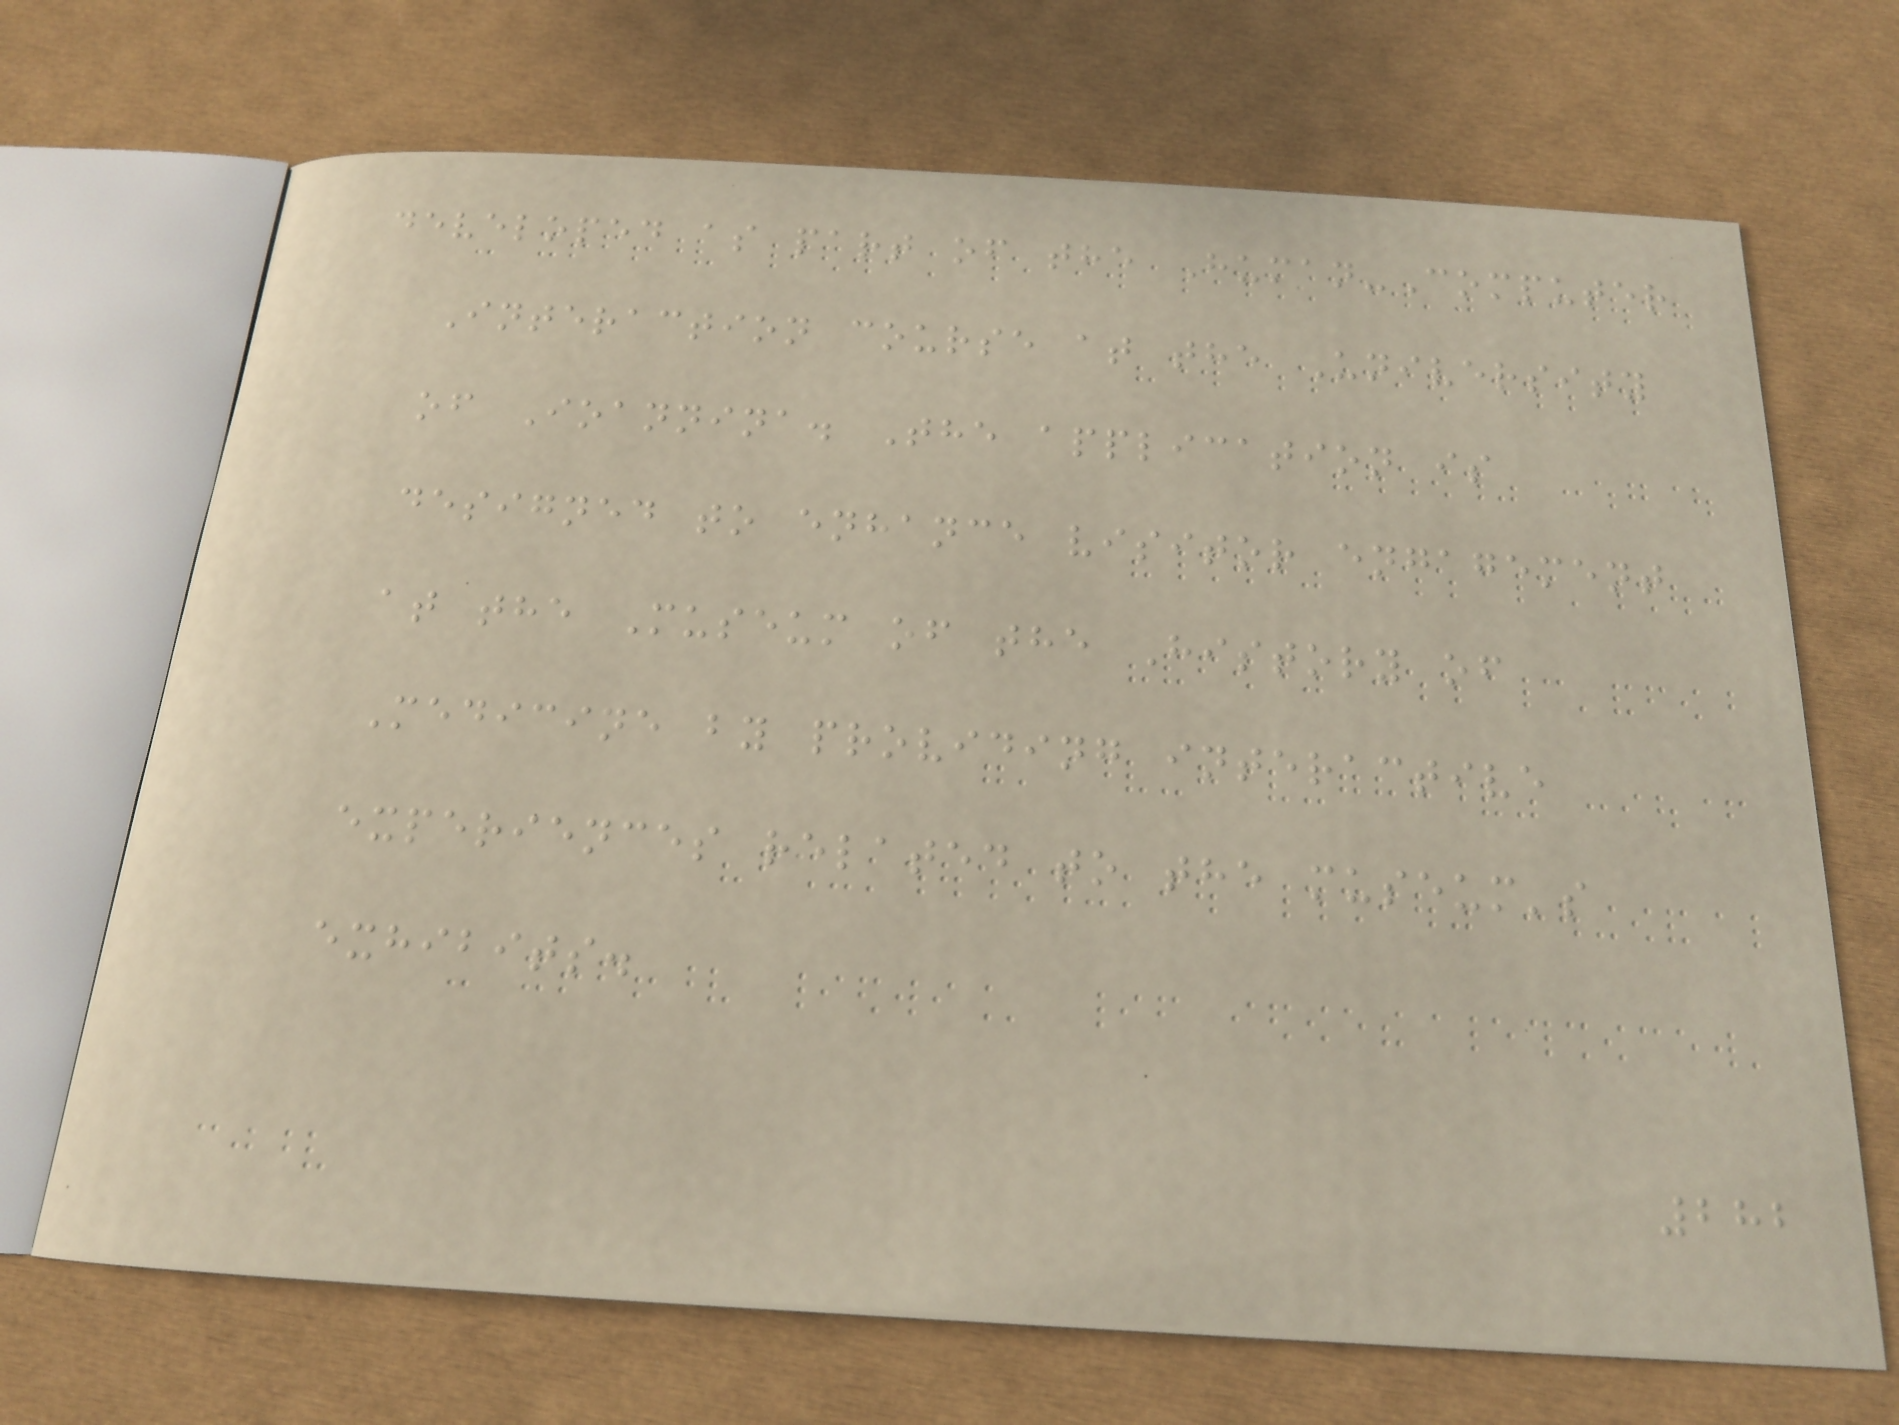developed as part of the Human-Computer
Interaction course at the University
of Ioannina. The application is
designed to enhance visitor engagement
at the Museum of the History of
Medicine by providing interactive
experiences related to the museum's
exhibits.
282
